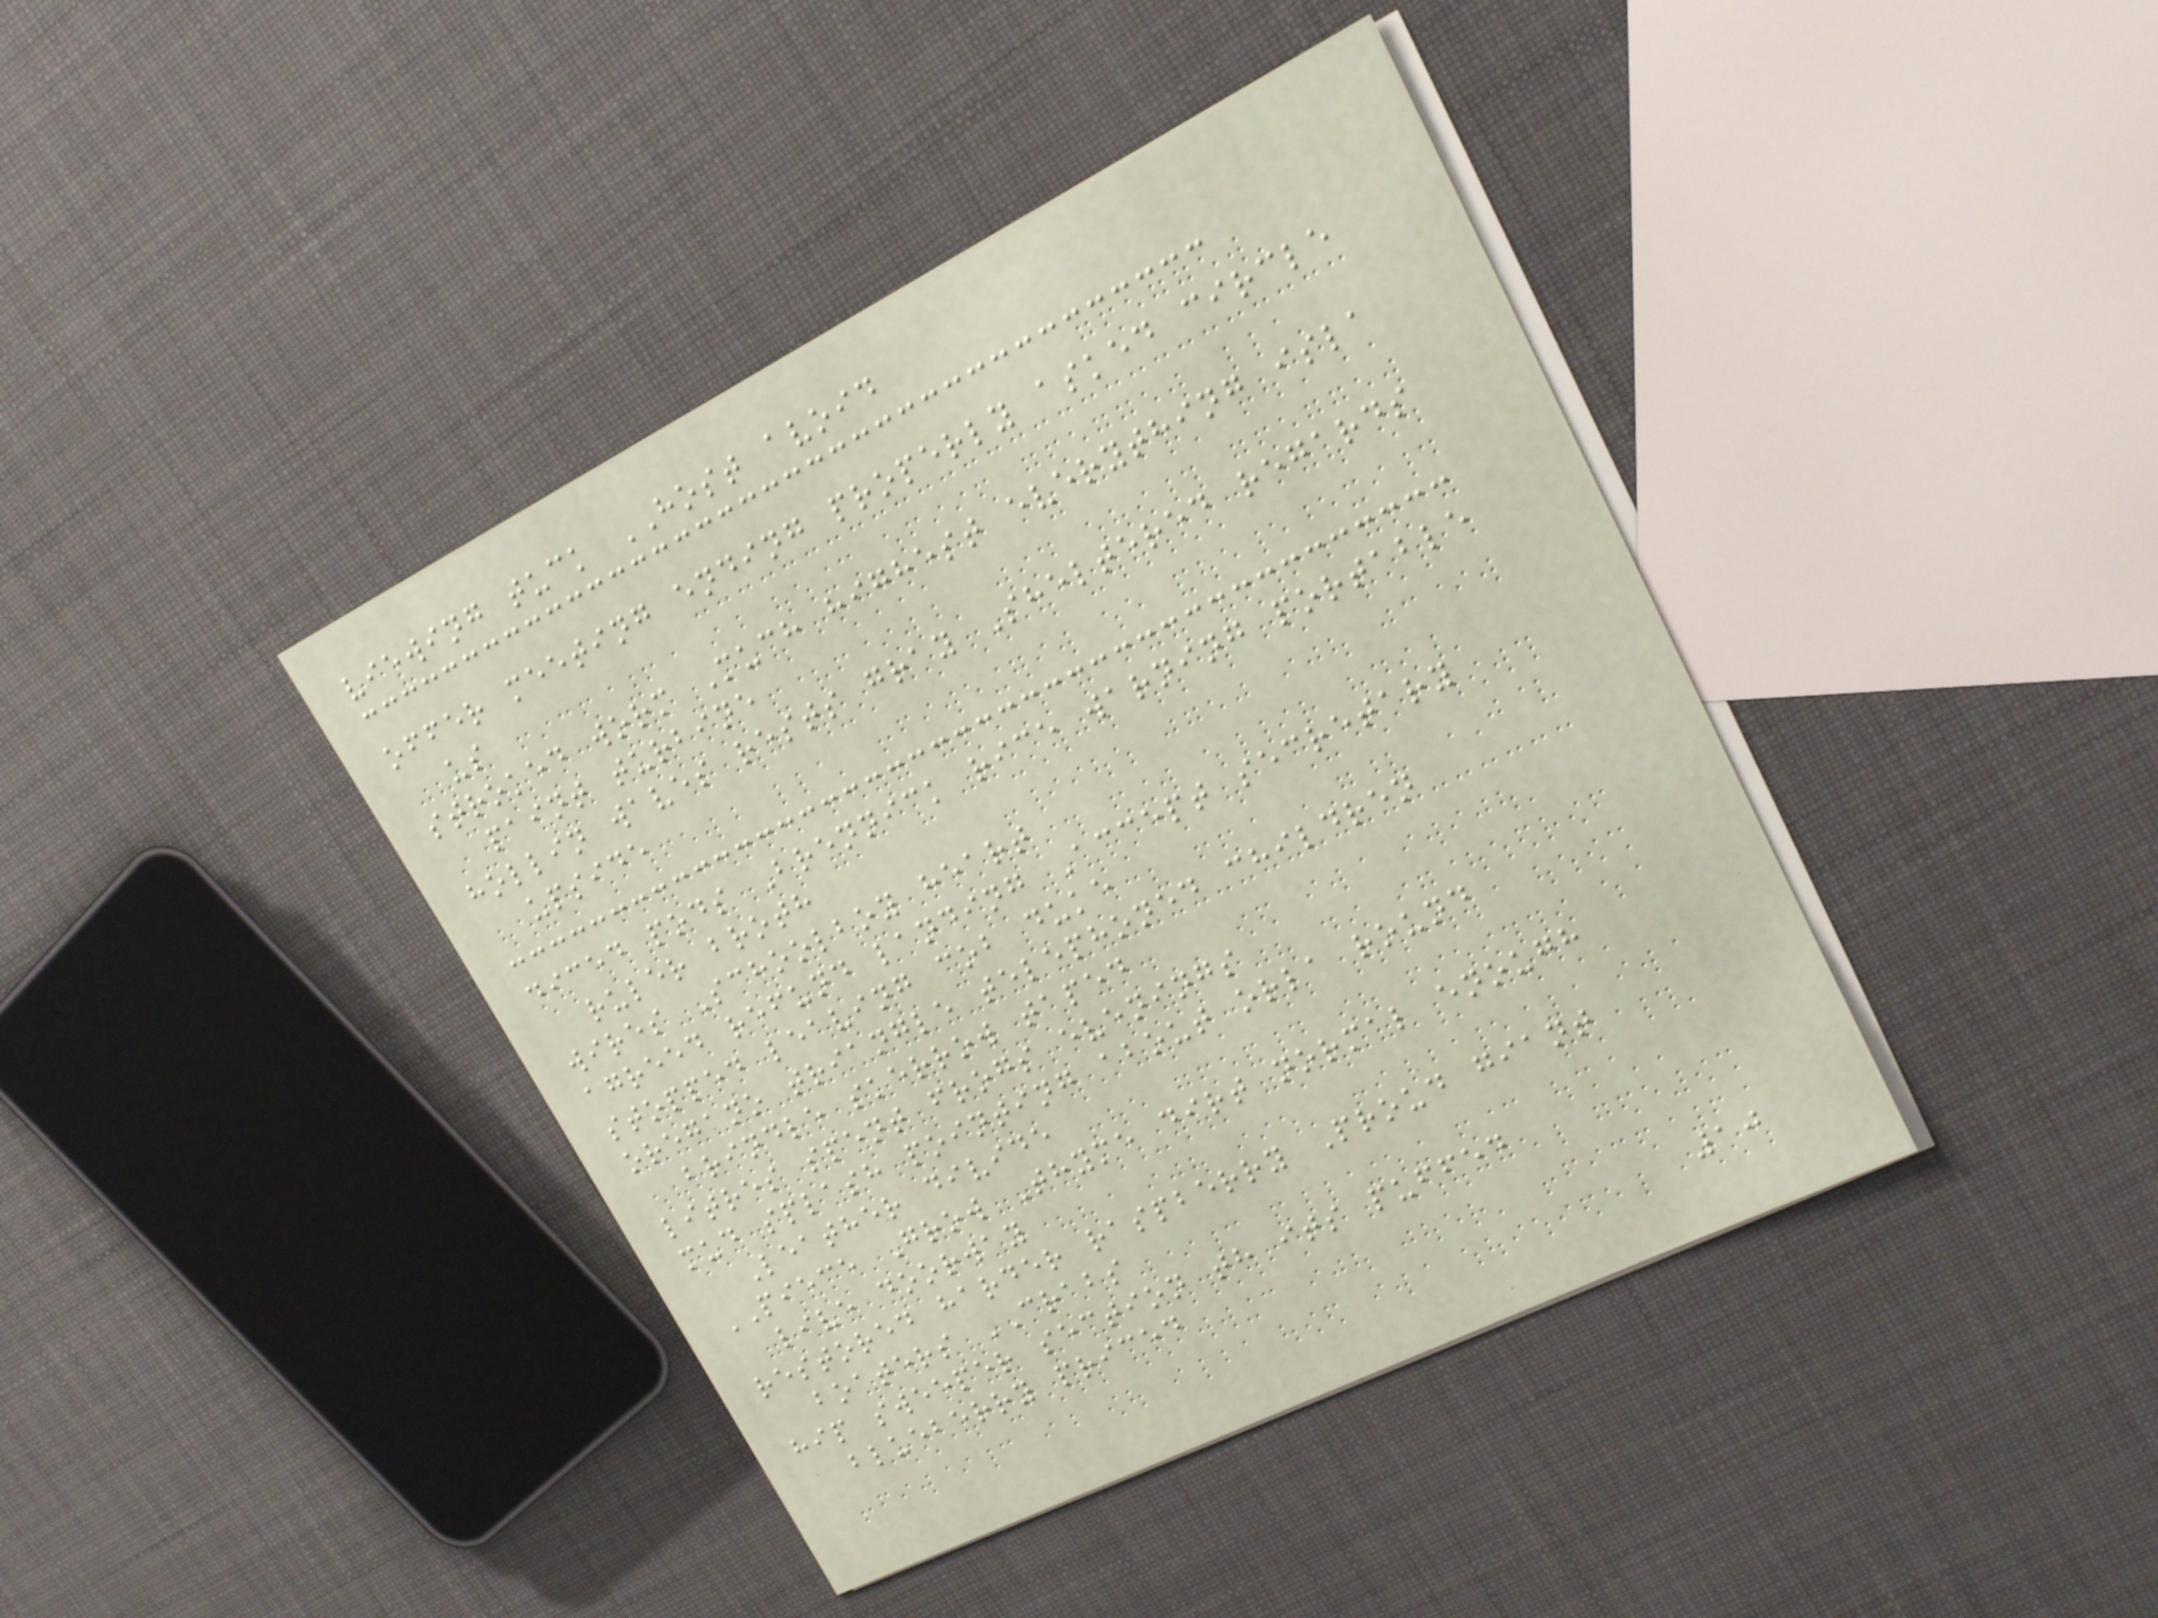viewing tuck HOST avoid
offer meeting ending properly asked circle
us
stroked worm Much highest everything isla
paint turbine
hollin waves rests gray Sheltered regards
upside
diced pods Brennick rice warning portable
ruler broth
wires Schoolboy heart
agreed refund landing Accept secretary
stopped leaving cob duke
oregano triangle telephoned children
brindle skerrow taped
litres spent frogs evenings
mud splash pointing about orla round
Leather divide
PIECE Grow Thyme dirt normal enough
live doorway
restored harder raspberry Proud giant
boaters CRABS
hip sweeper section th its puffed
blueberry priced
10
